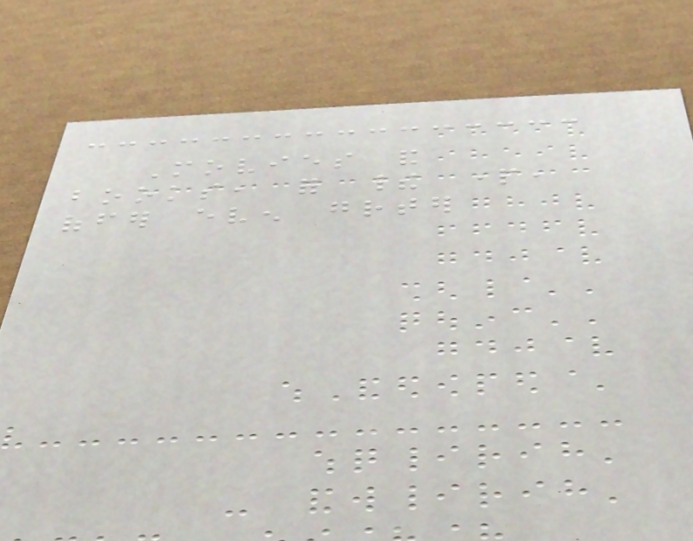Movies and
books, for their part,
offer even greater
